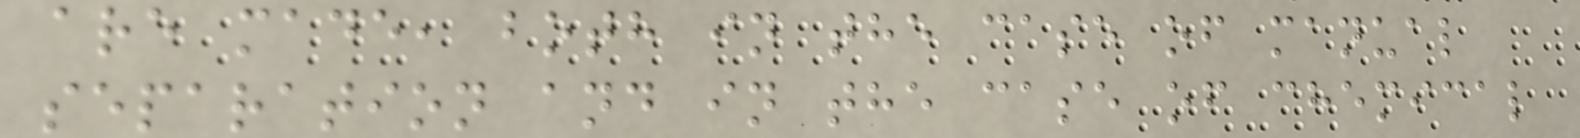are made, both in the case of manual
separation and in the case of chemical
